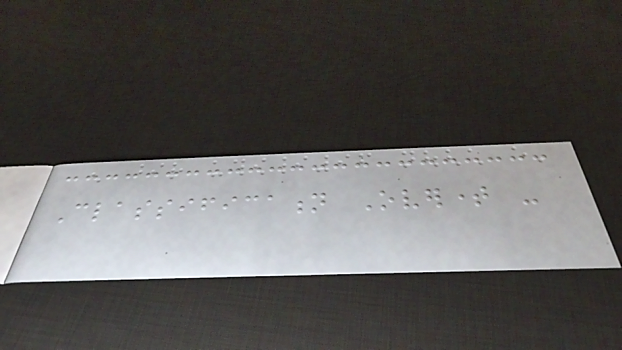Classification Overtime -
